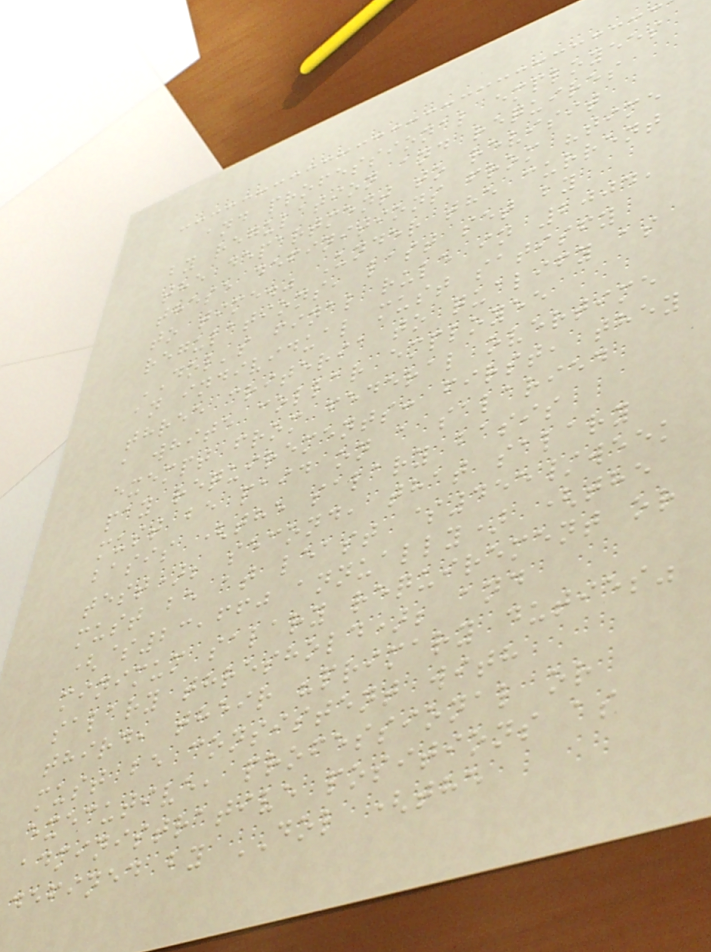and professional employees
by regulation and requires
the department to revisit
these definitions from "time
to time." Under the current
regulations, last set by
DOL's final rule in 2004,
an individual must satisfy
three criteria to qualify as
a white collar employee
exempt from federal overtime
pay requirements: first, they
must be paid on a salaried
basis (the salary basis
test); second, that salary
must be at least $455/week
($23,660 annually) (the
minimum salary requirement or
salary threshold); and
third, their "primary duties"
must be consistent with
executive, professional or
administrative positions as
defined by DOL (the
